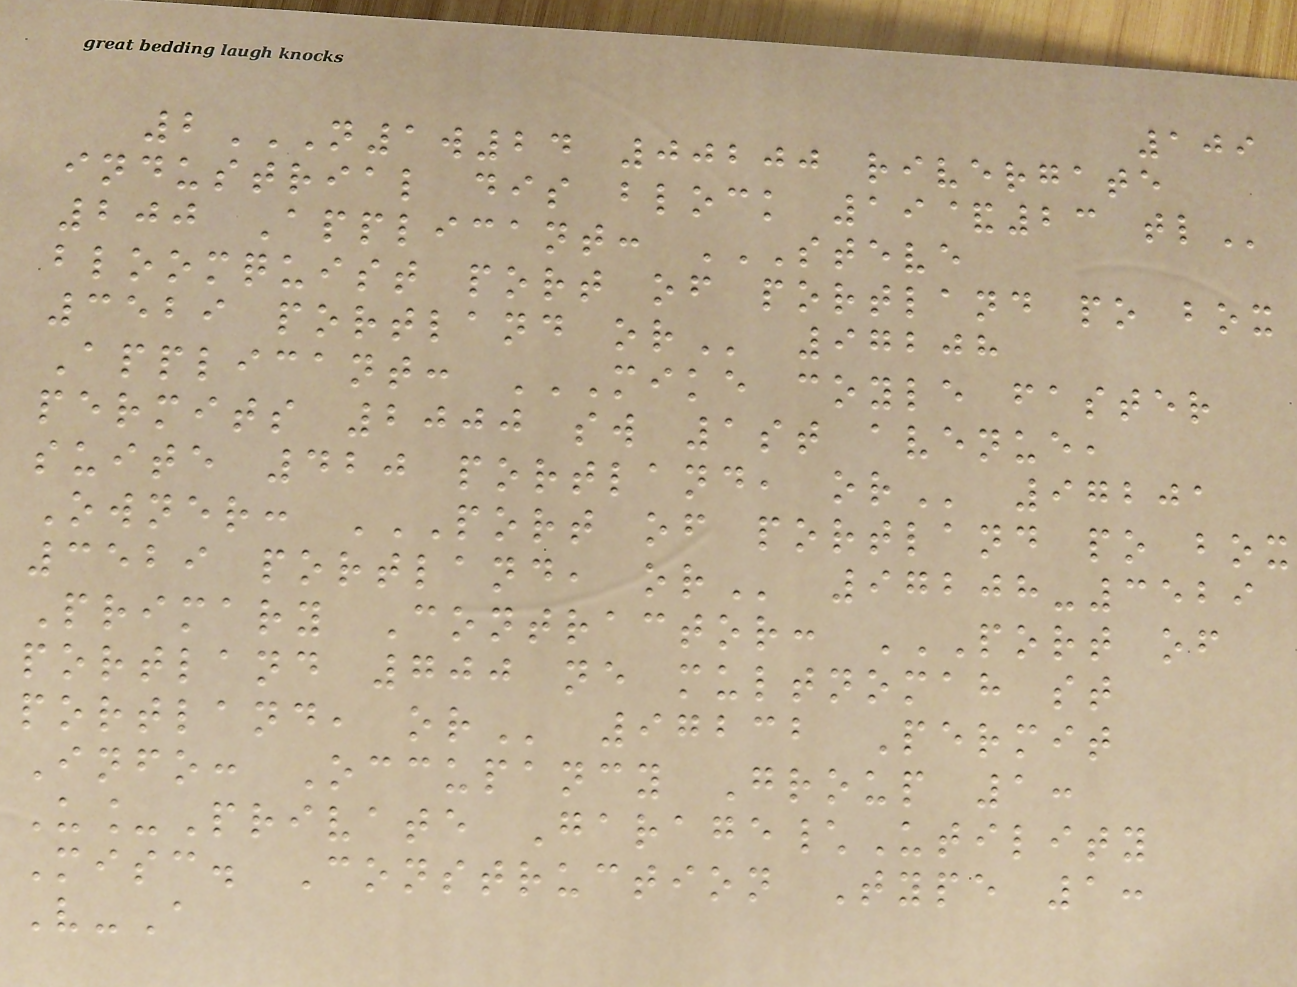109
2N1W24 00200 RIVERGATE
INDUSTRIAL DIS BLOCK 19&23 TL
200 Applicant: STEVE
BLOOMQUIST PORT OF PORTLAND PO BOX
3529 PORTLAND OR 97208
Applicant: MIKE COYLE FASTER
PERMITS 2000 SW 1ST AVENUE,
SUITE 420 PORTLAND, OR 97201
Owner: PORT OF PORTLAND PO BOX
3529 PORTLAND, OR 97208-3529
Primary Contractor: PORT OF
PORTLAND 700 NE MULTNOMAH ST
PORTLAND, OR 97232 Permit
Info: Occupancy Group 1:
U_Private Garage\Utility
Misc. Construction Type 1:
V-A
